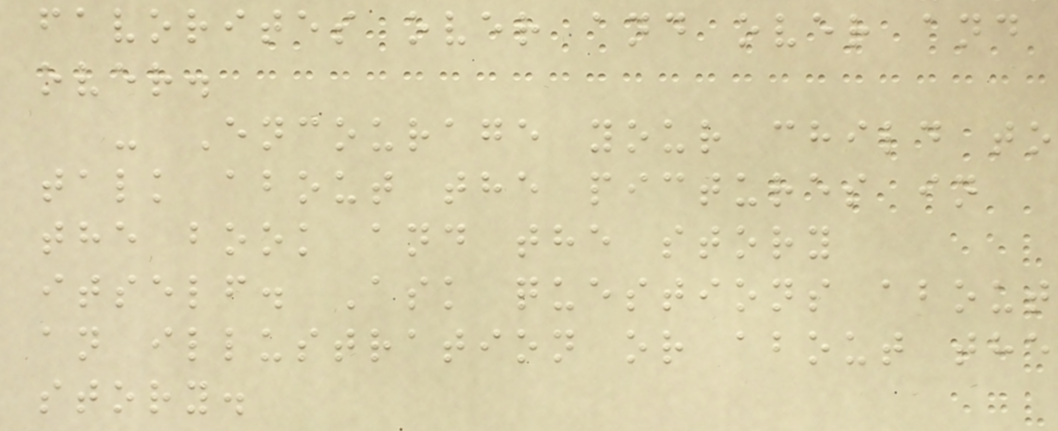favorites over and over and
over.
- Encourage your child to
talk about the pictures in
the book and the story
itself. Ask questions about
an illustration or about the
story.
